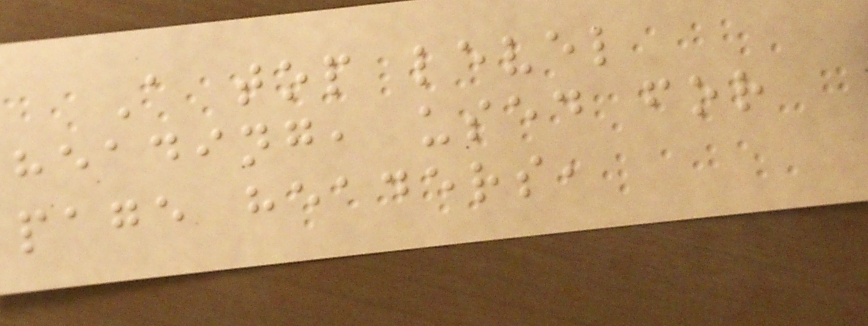A top level
heading, used for
page headers,
